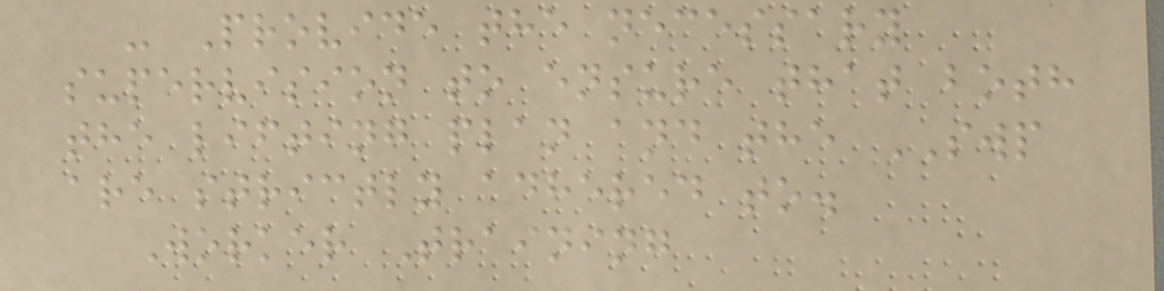- Provide the necessary
supervision to ensure that both
the lifting plan and the SWP
are strictly adhered to.
Worker Training
